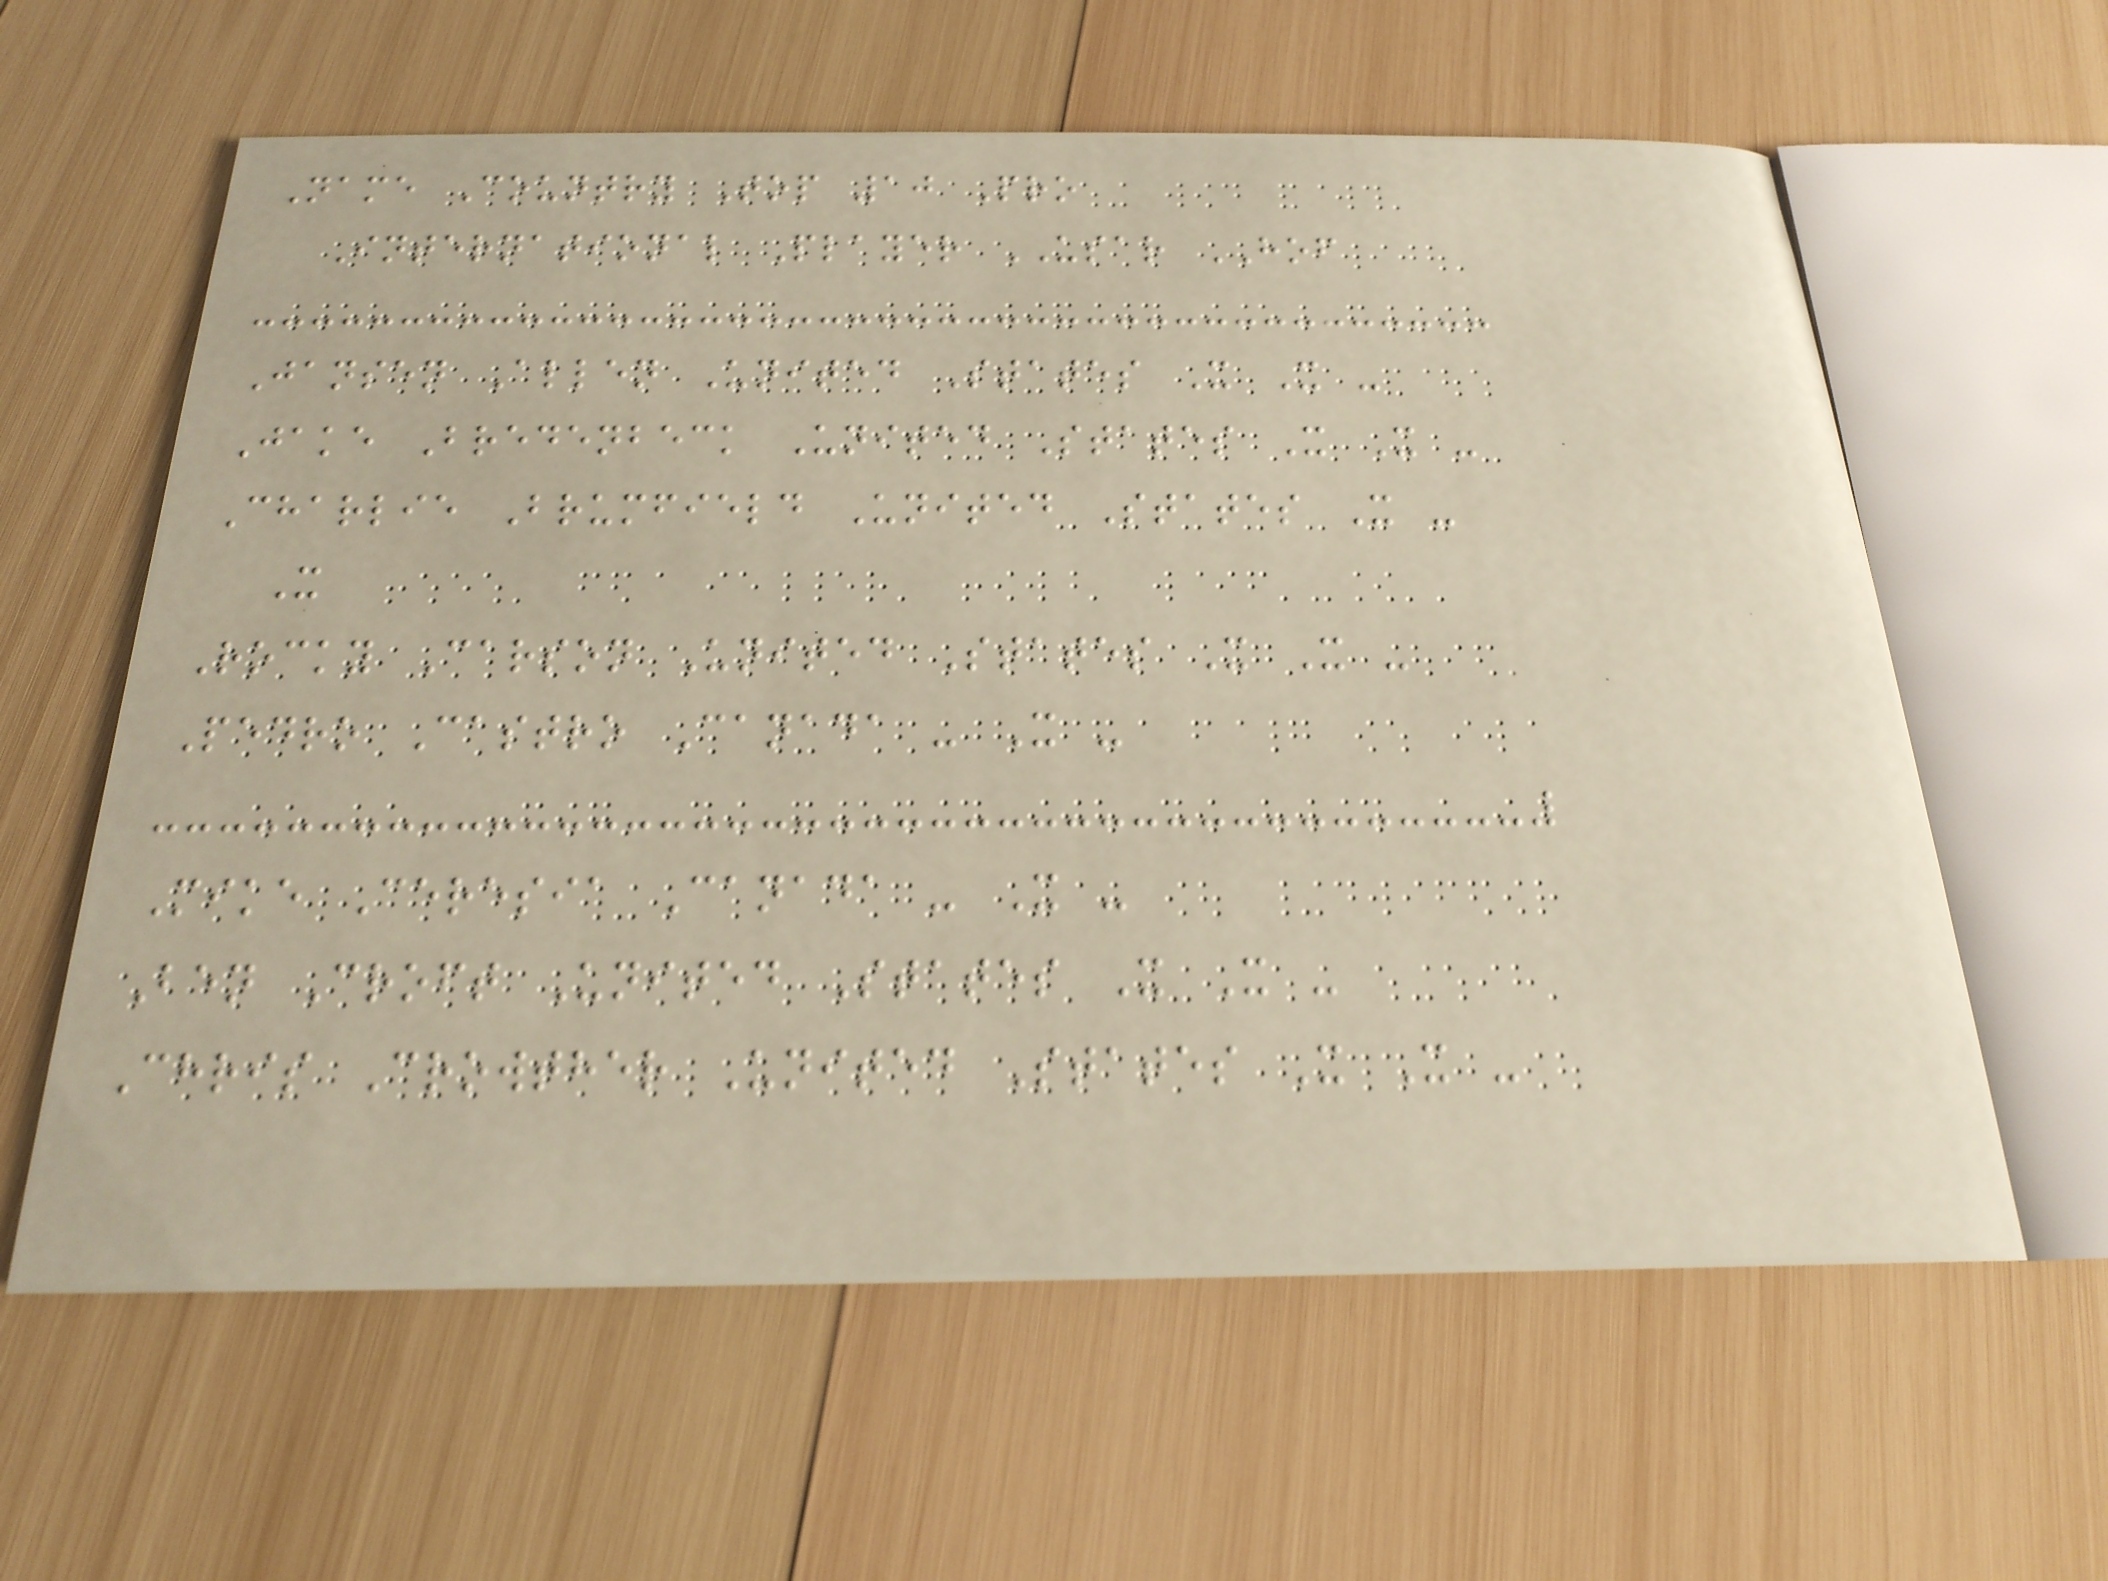Name Country Top 10 Pro
International Player USAR HOF
Jansen Allen United States X X -
Jake Bredenbeck United States X X -
Charlie Brumfield United States X -
X
Rocky Carson United States X X -
Pedro Castro Canada - X -
Mike Ceresia Canada - X -
Ben Croft United States X X -
Chris Crowther United States X X -
